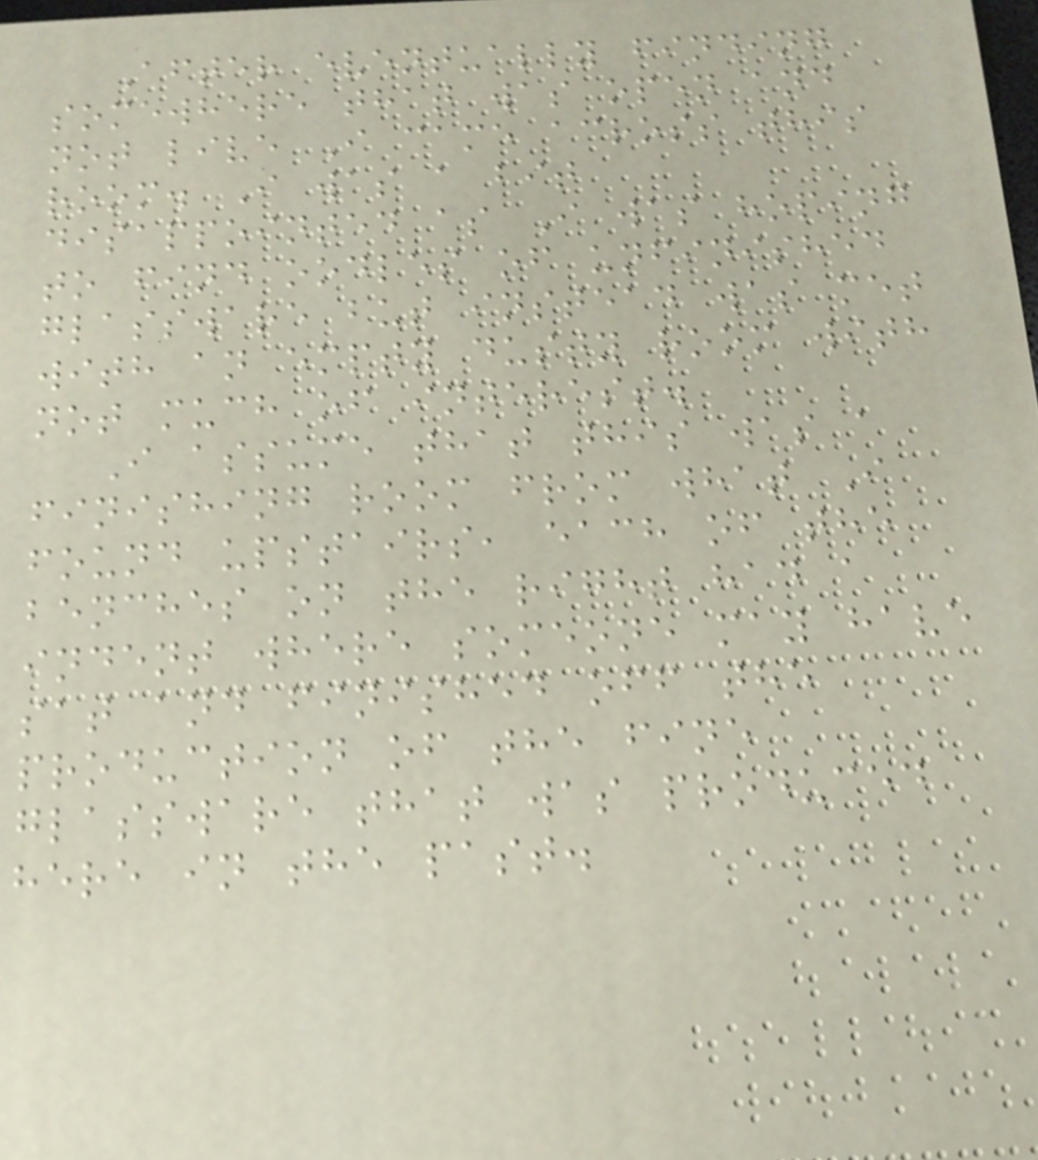After eventually finding
somewhere that was open and
not live I came across this
room. I was a bit
disappointed as I was hoping
to find oodles of unfinished
glassware but instead was met
with an empty dusty room with
not much of interest.
I assume that this was a
finishing room from what I
found upstairs, each of the
benches on the right had a
indent where someone may have
sat and finished off the
production of the fine
glassware that was produced
here in the past.
